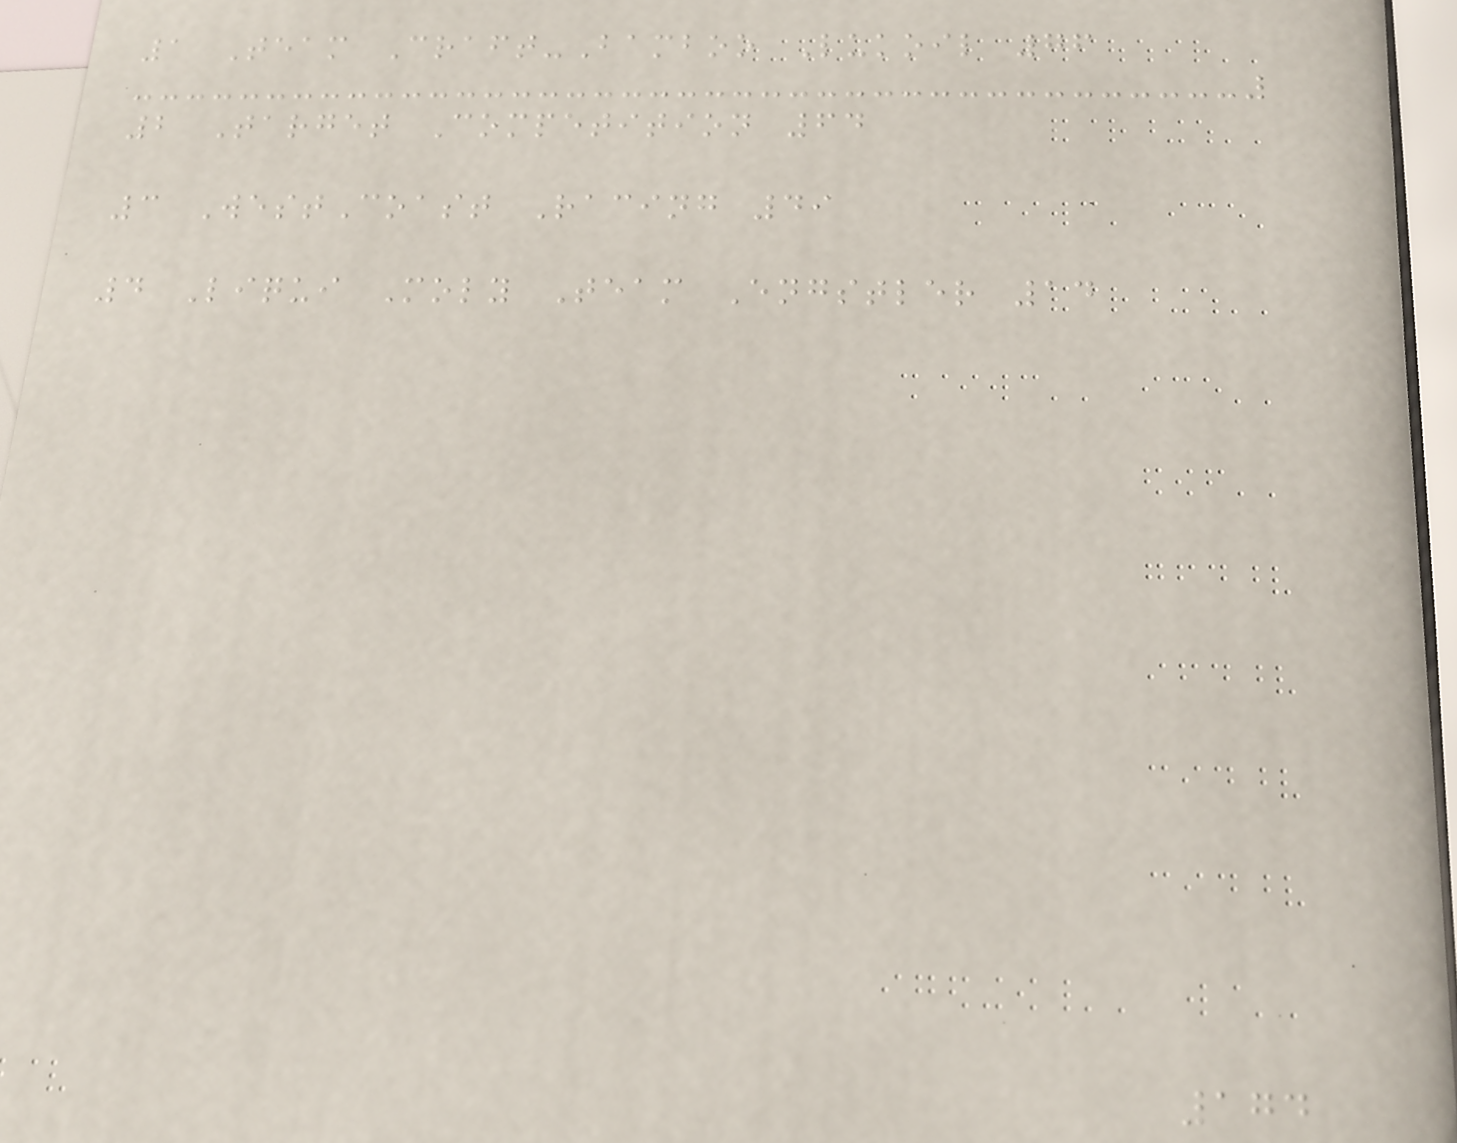1 Team Craft-Bamboo Lukoil 76
2 Target Competition 64
3 WestCoast Racing 49
4 Liqui Moly Team Engstler 14
174
